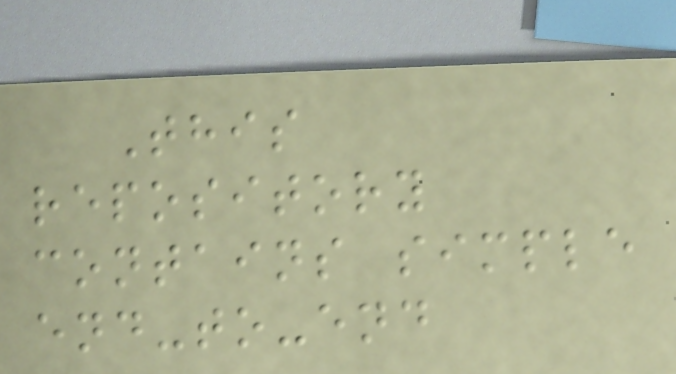This
repository
contains simple
end-to-end
